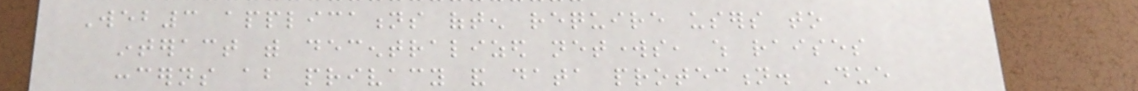Web3 applications often require users to
interact with decentralized networks, which raises
concerns about privacy and data protection. Due
